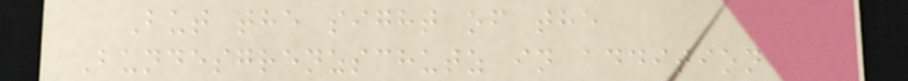But the sight of the
Bundesgrenzschutz in addition
